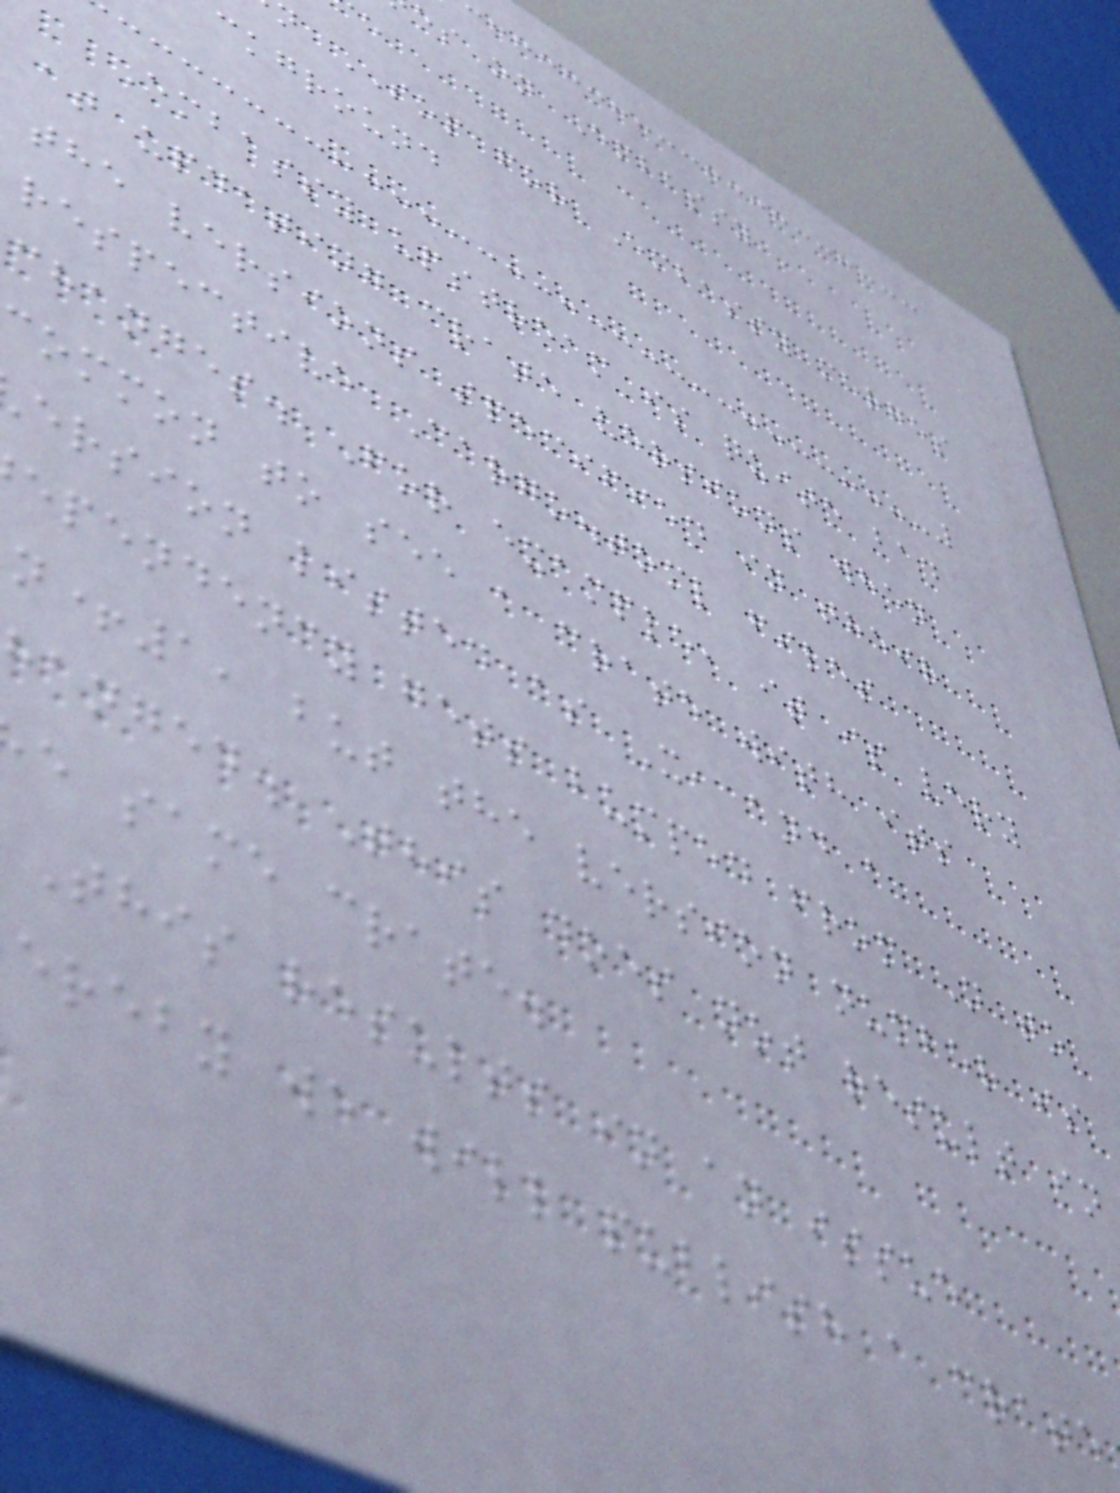es on Embassy
n SOP for Embassy merges
ckground
Embassy upstream is quite bad
at updating crate versions when
the versions specified in their
respective Cargo.toml files
changes. For example, it is very
common to see a crate with its
ersion listed as X, and a
ependency gets bumped from N to
n+1, but the version number is
hanged. This does not result in
e same crate.
This results in an issue
ereby we will publish a crate
